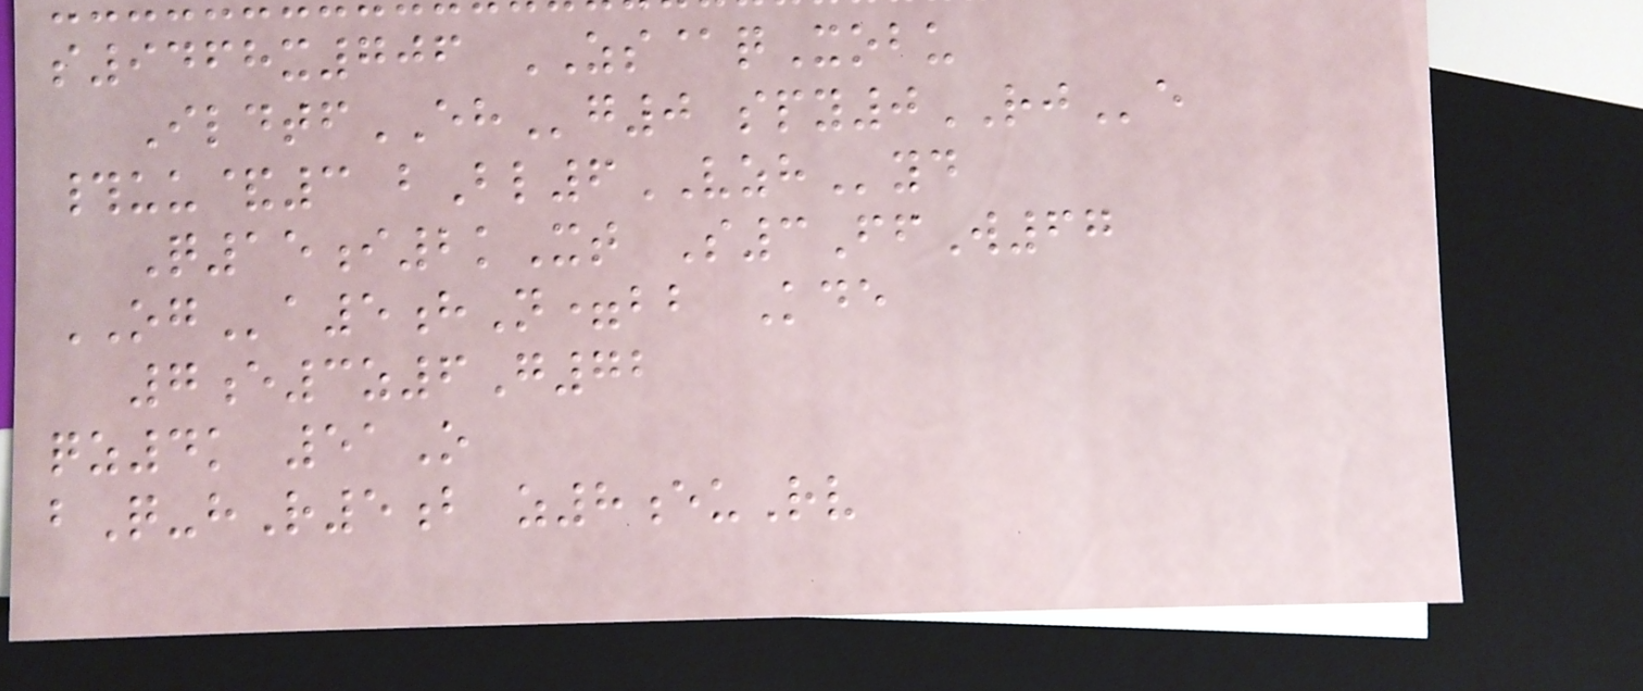s9468x706 ZS@qXobu
IldtfEHg0 spy0RJe
#uu&3 bBl6VZHyd
Q15i2kXt S3FfW67
OGa5hN=bb Kde
7e3z6G72
qz4k 51O
bQ-hR5b z8euRv
